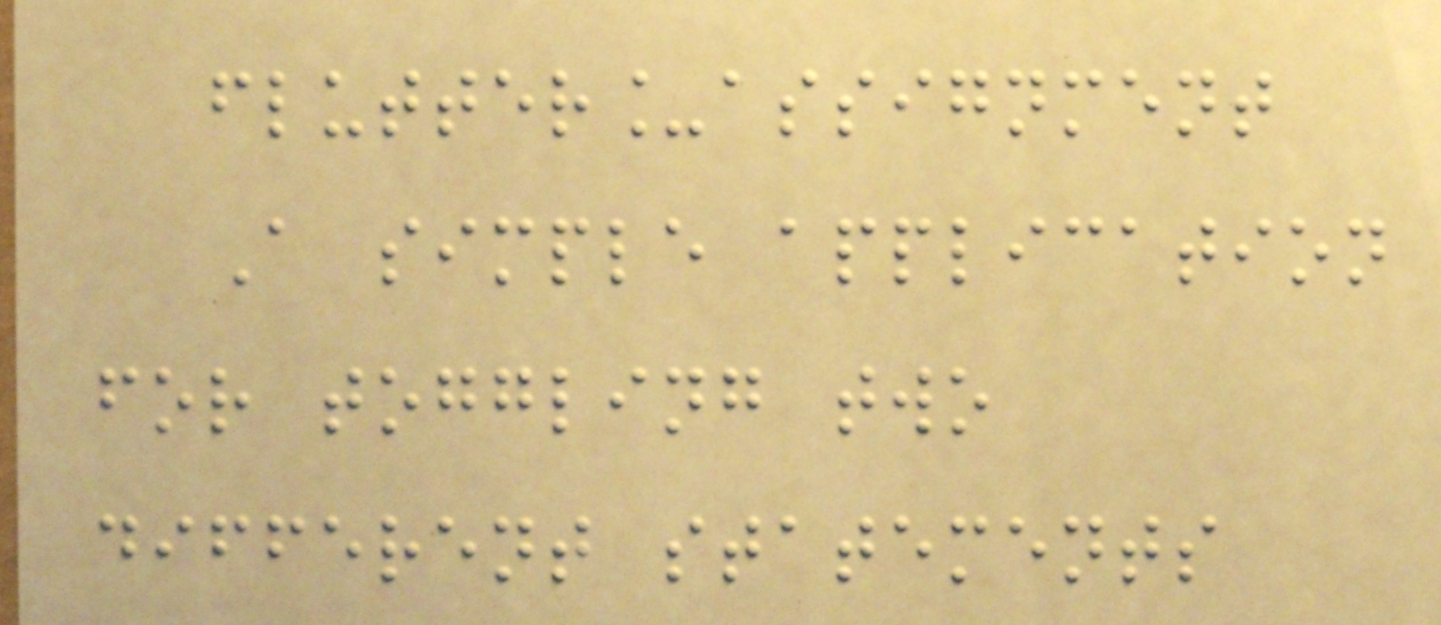flutter_assignment
A simple application
for toggling two
different statements
